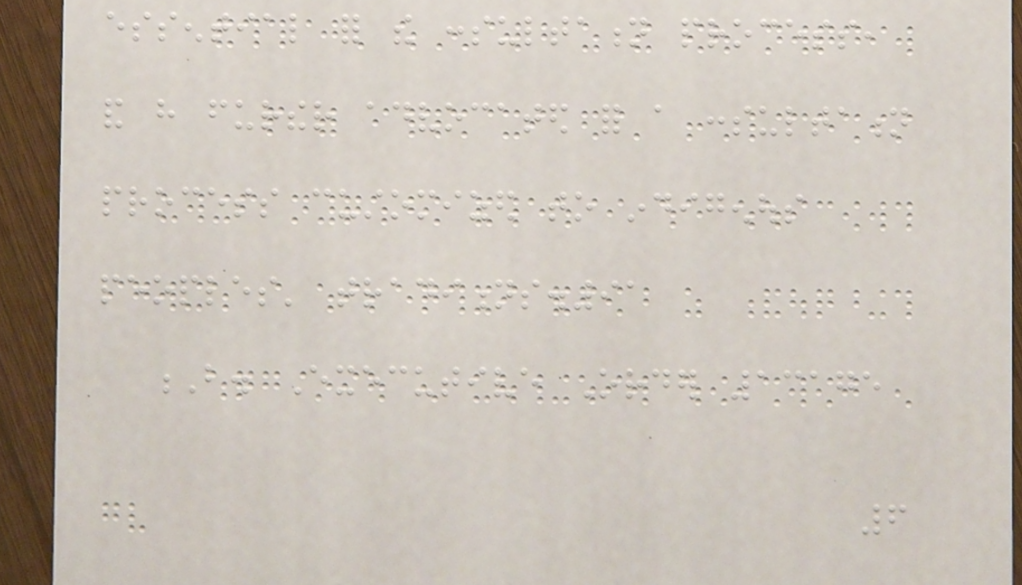essential for the consultation process,
and have further advocated for a consultation
process customized to indigenous
peoples' traditions.91
B. Executive Order 13175
6
